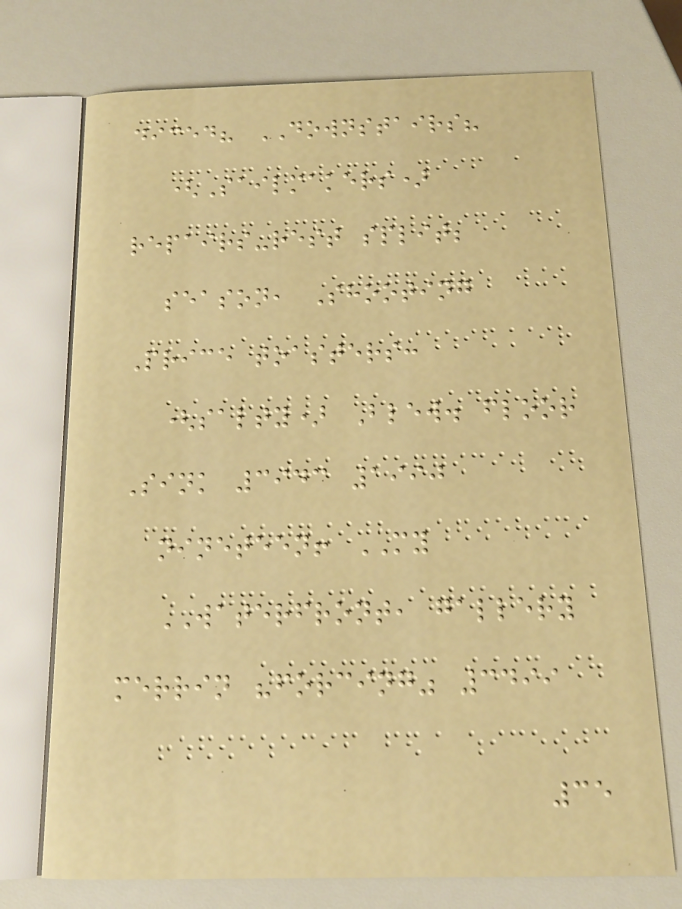diced? DOWNSTAIRS?
(Sailmakers)
repairs-rest split;
season, Shooting
Price toasters:
(salty) Blew. floor
Sink 3943 1990
nineteen! MY
WATERFRONT, gallery
merrin "forcing" 3499
35
